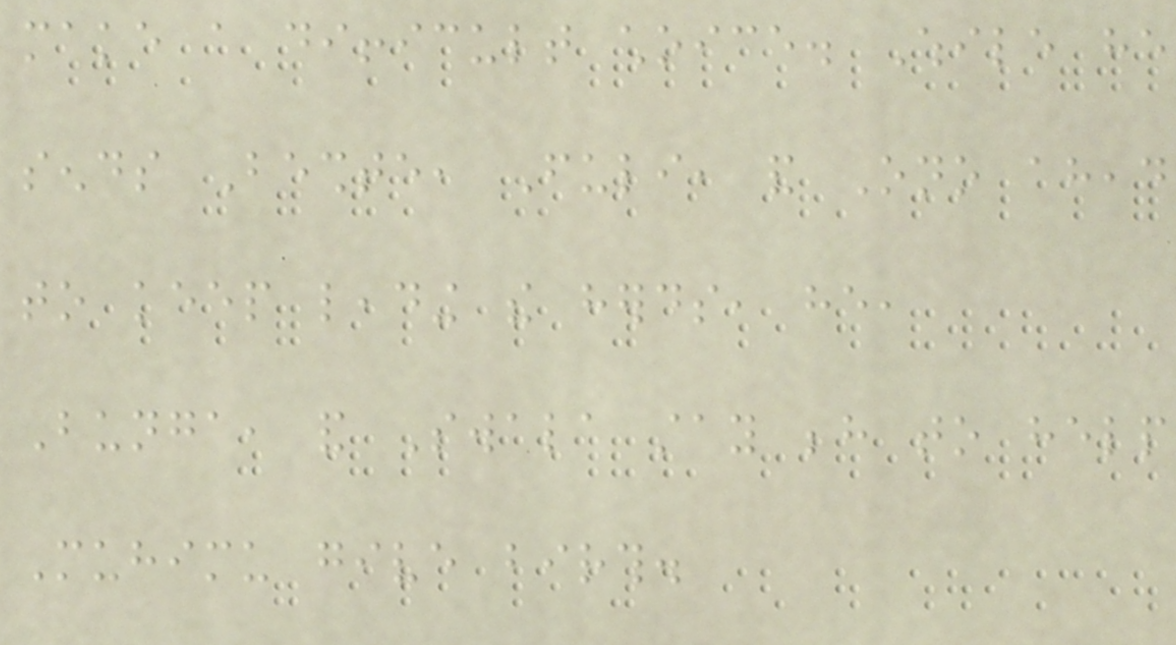make a difficult choice. While he
sends Beshte, Fuli, and Ono ahead
to keep leading the herds, he,
Bunga, and Swala stay behind to help
Muhimu give birth.
